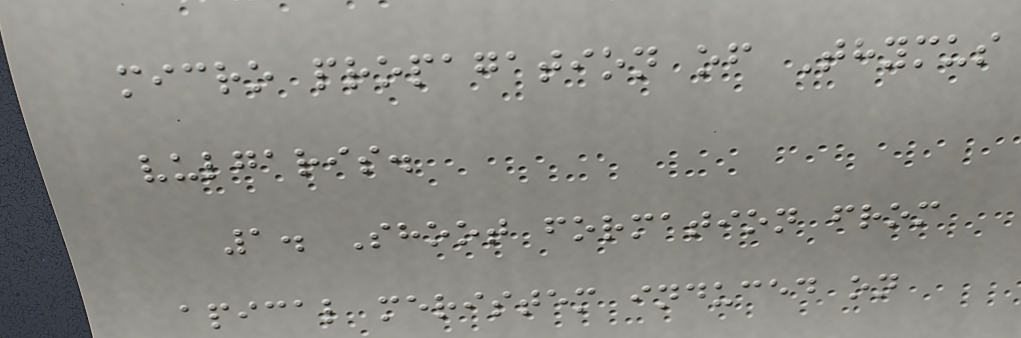micro propagation of Thymus
vulgaris.
1. Shoot formation from
apical meristem induced on
